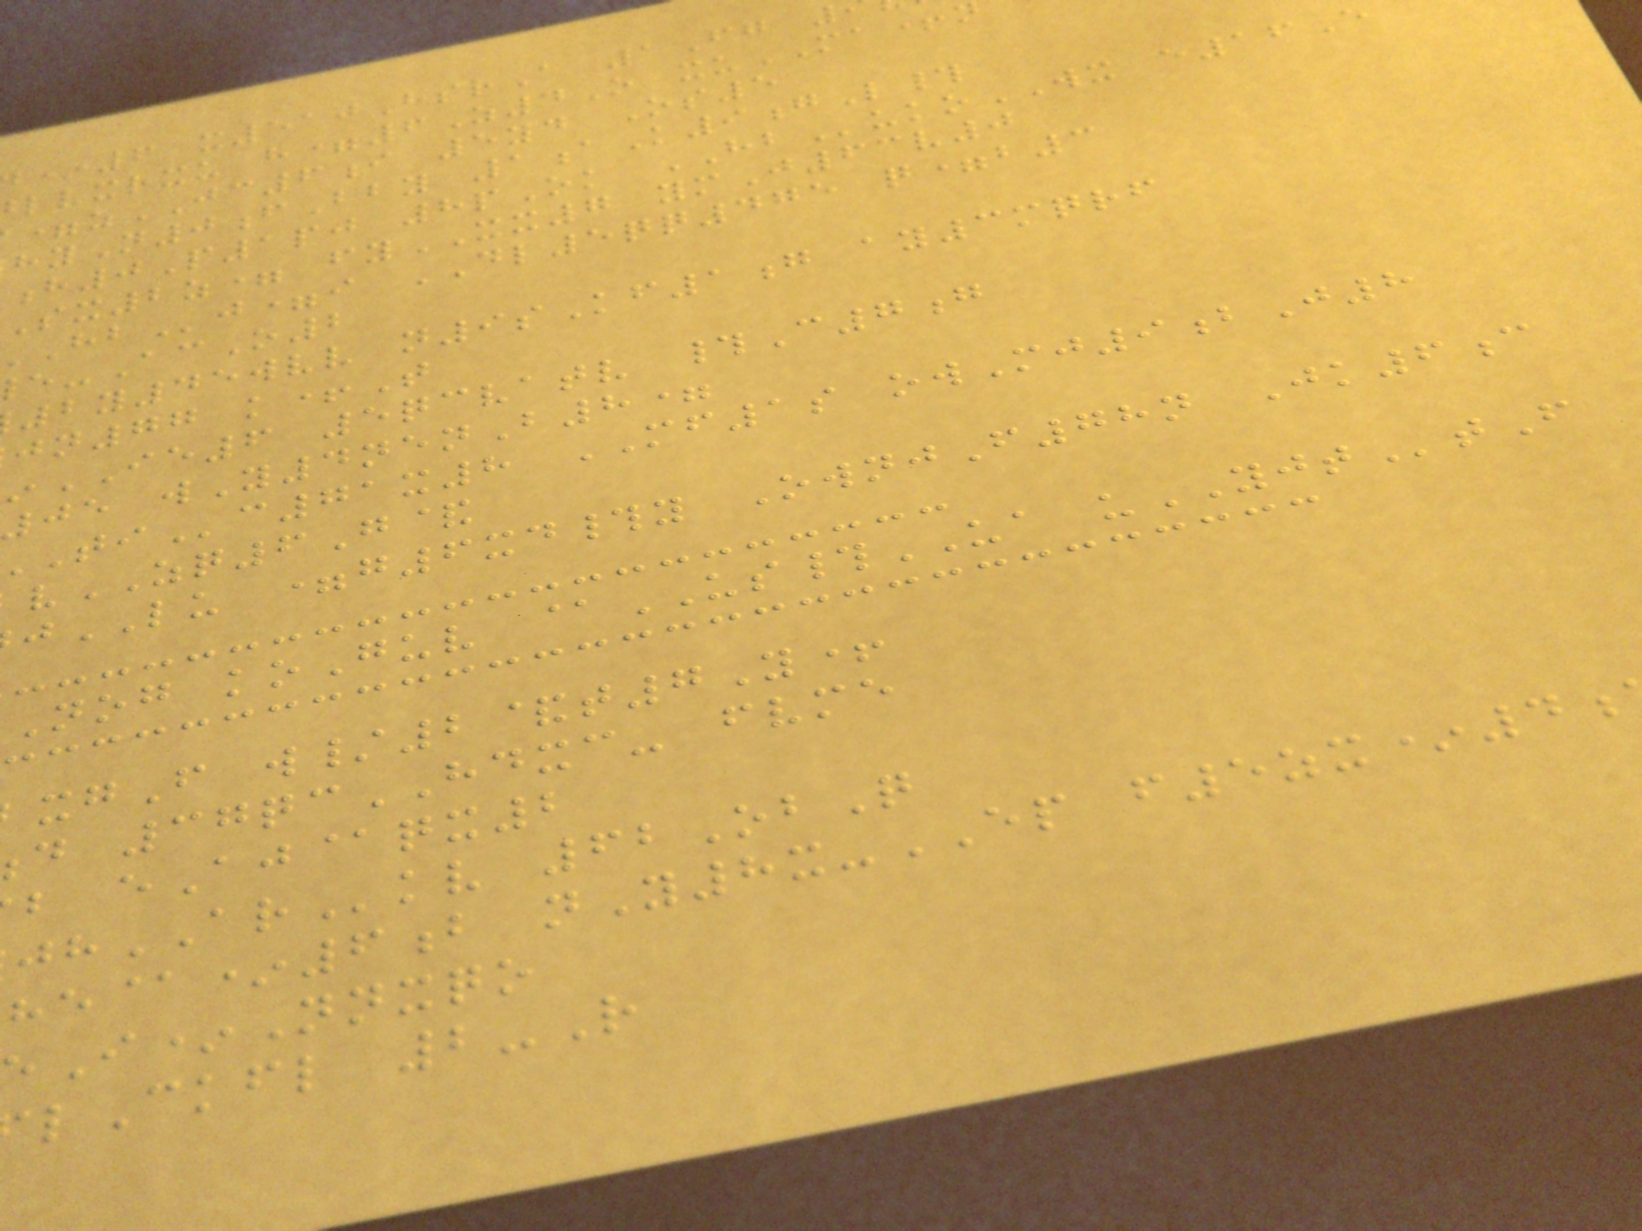*6 x510HsrA 1Fg
lvxrxu h=6Z4O xuMA+
=zJC6i 5yd Os5
yN0fBby 1aK9gL#
h0P1pj 8pOk HBukoWX e16E
Sx2z= fyXX7 ymJ63v0
j=i DL5qq475 q=b3
-AcO2
2y45wvv n9sKf1g ay3mqrf
n77 k+T
IE6 5qcvatv #C7g
05 wY4nenB8=
c71x8 MF1s owMj9bJ8
vZQ6G&
jLU =g6xd#y OwnjF78n Jk6c
Nog koGuv @US#UA uYJTtF
xgF w/2&t7Y+
d 37qcHDXC- fvme
b eAj@qx2
ARkv 62ObQ
@*6b nY8x-EP f5zx*4
I*Nnxqo
lCkfl 2-R
